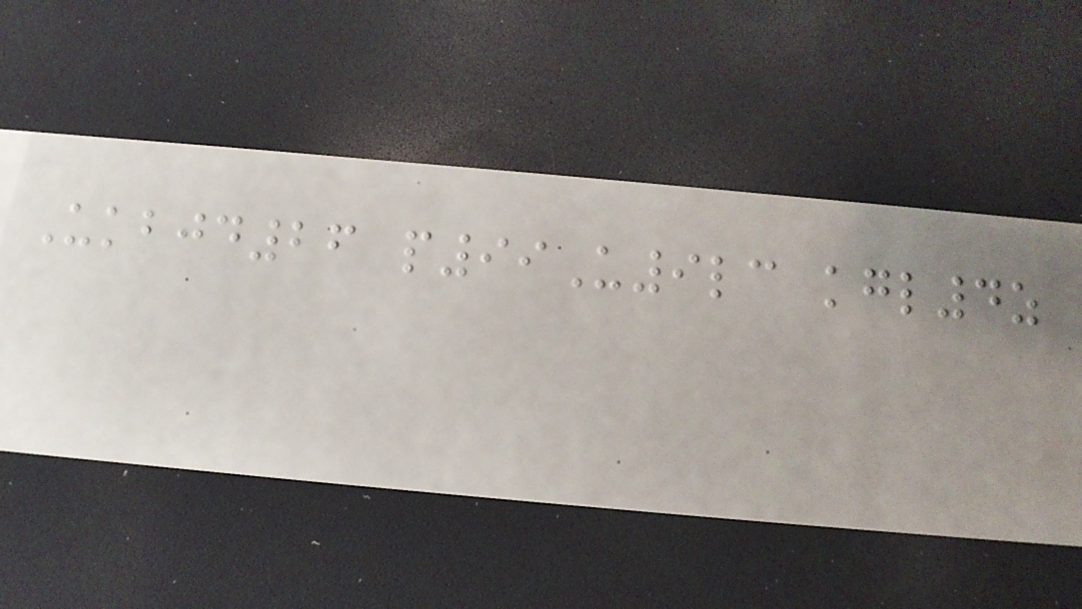Ukbjd26 p99U9lc kgl4z
